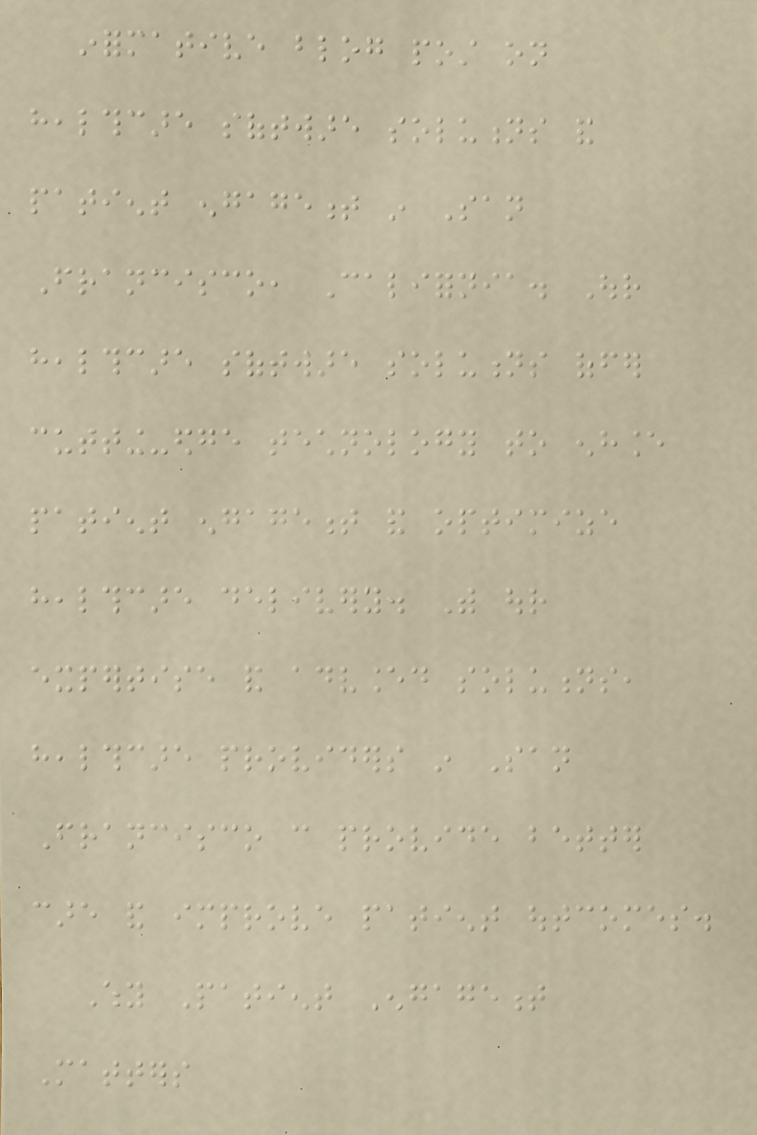informative blog post on
healthcare software solutions and
patient engagement in San
Francisco, California. Our
healthcare software solutions offer
cutting-edge technology to enhance
patient engagement and optimize
healthcare delivery. With our
expertise and advanced solutions,
healthcare providers in San
Francisco can provide better
care and improve patient outcomes.
Why Patient Engagement
Matters
